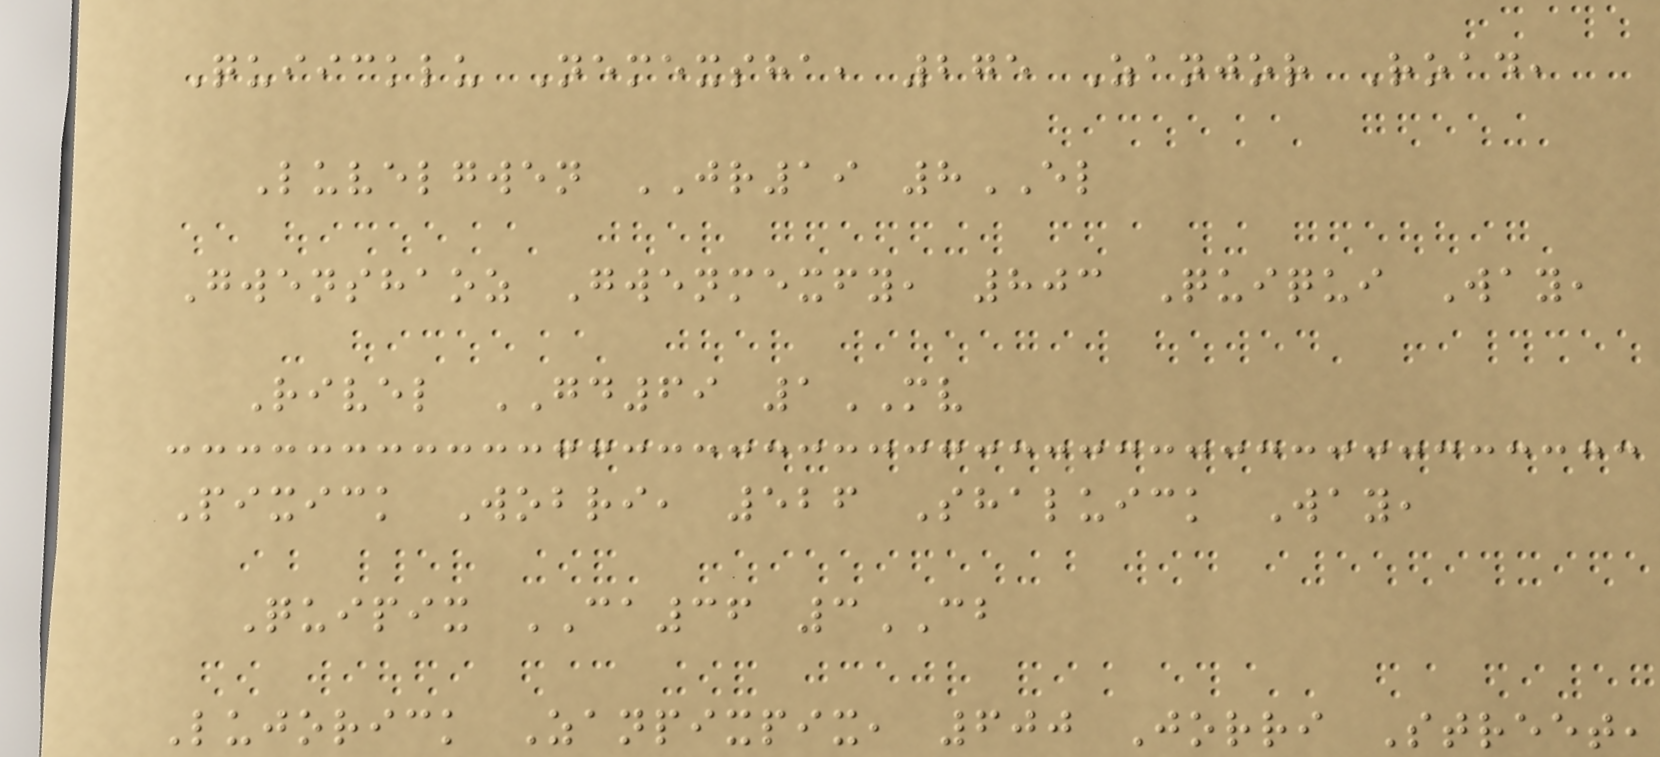Quiicklu Nemexsha, 275 Zanjor Road,
Luvelgwen JR19 8EL
Gwenshaoz Gwenmexfy, 803 Quiqui Way,
Rivel GD69 1MV
Pixick Wobri, 526 Shaluick Way,
Quipix CA36 3CB
Lujorick Zanpixpix, 600 Jorri Street,
